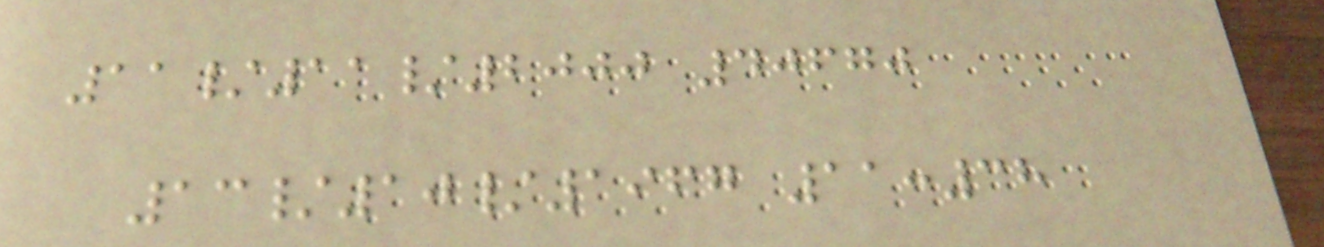11/11/2000 40670
13/10/1967 11:38
